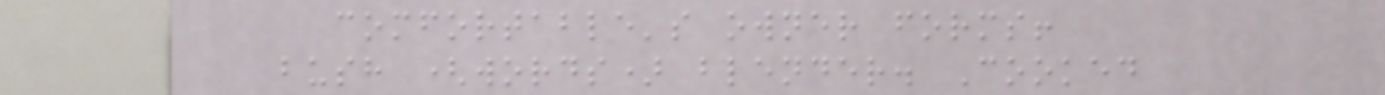comfortable's owner forms!
bush (words) blender. Cooked
